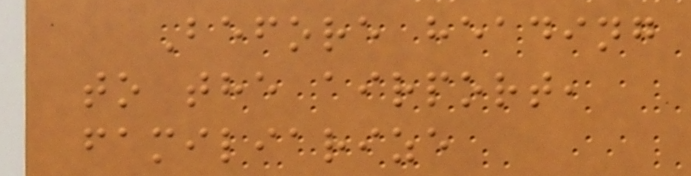Before heading
to the airport,
familiarize
